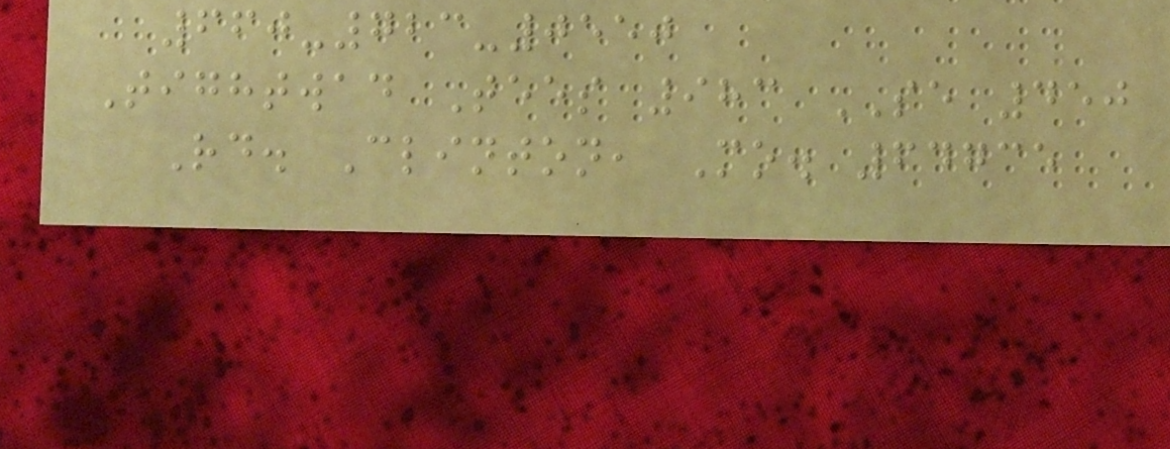660-723-0550
Tightwad Tees 983 SE 450
Rd. Clinton, Mo. 64735
